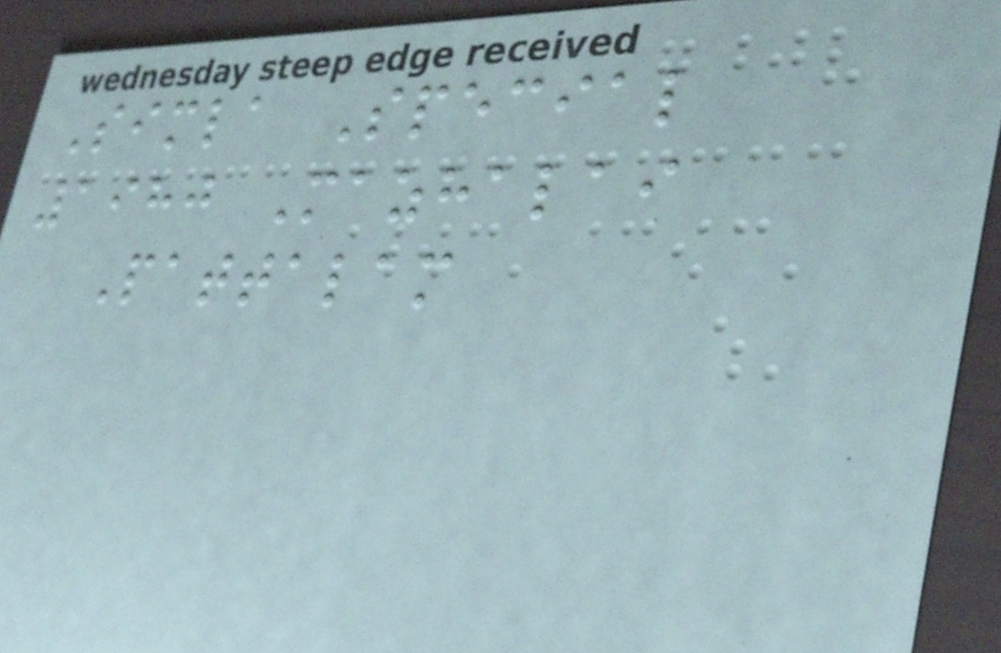Simla Special
1980 Mazhalai
Pattalam
